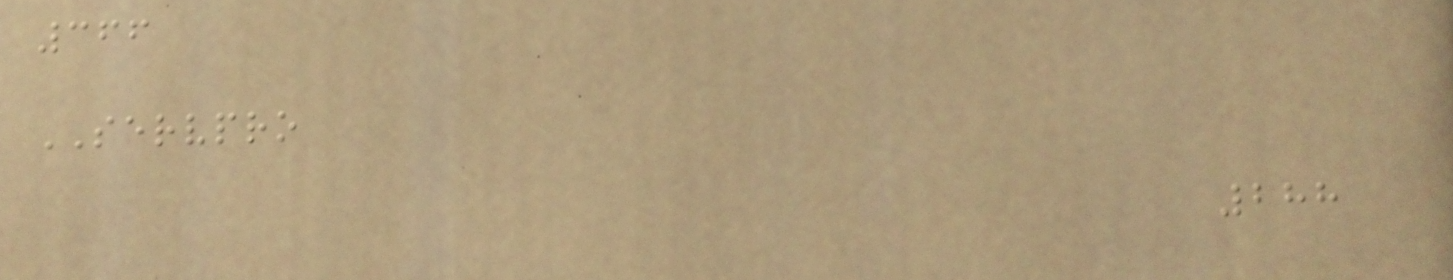366
SERVPRO
288
